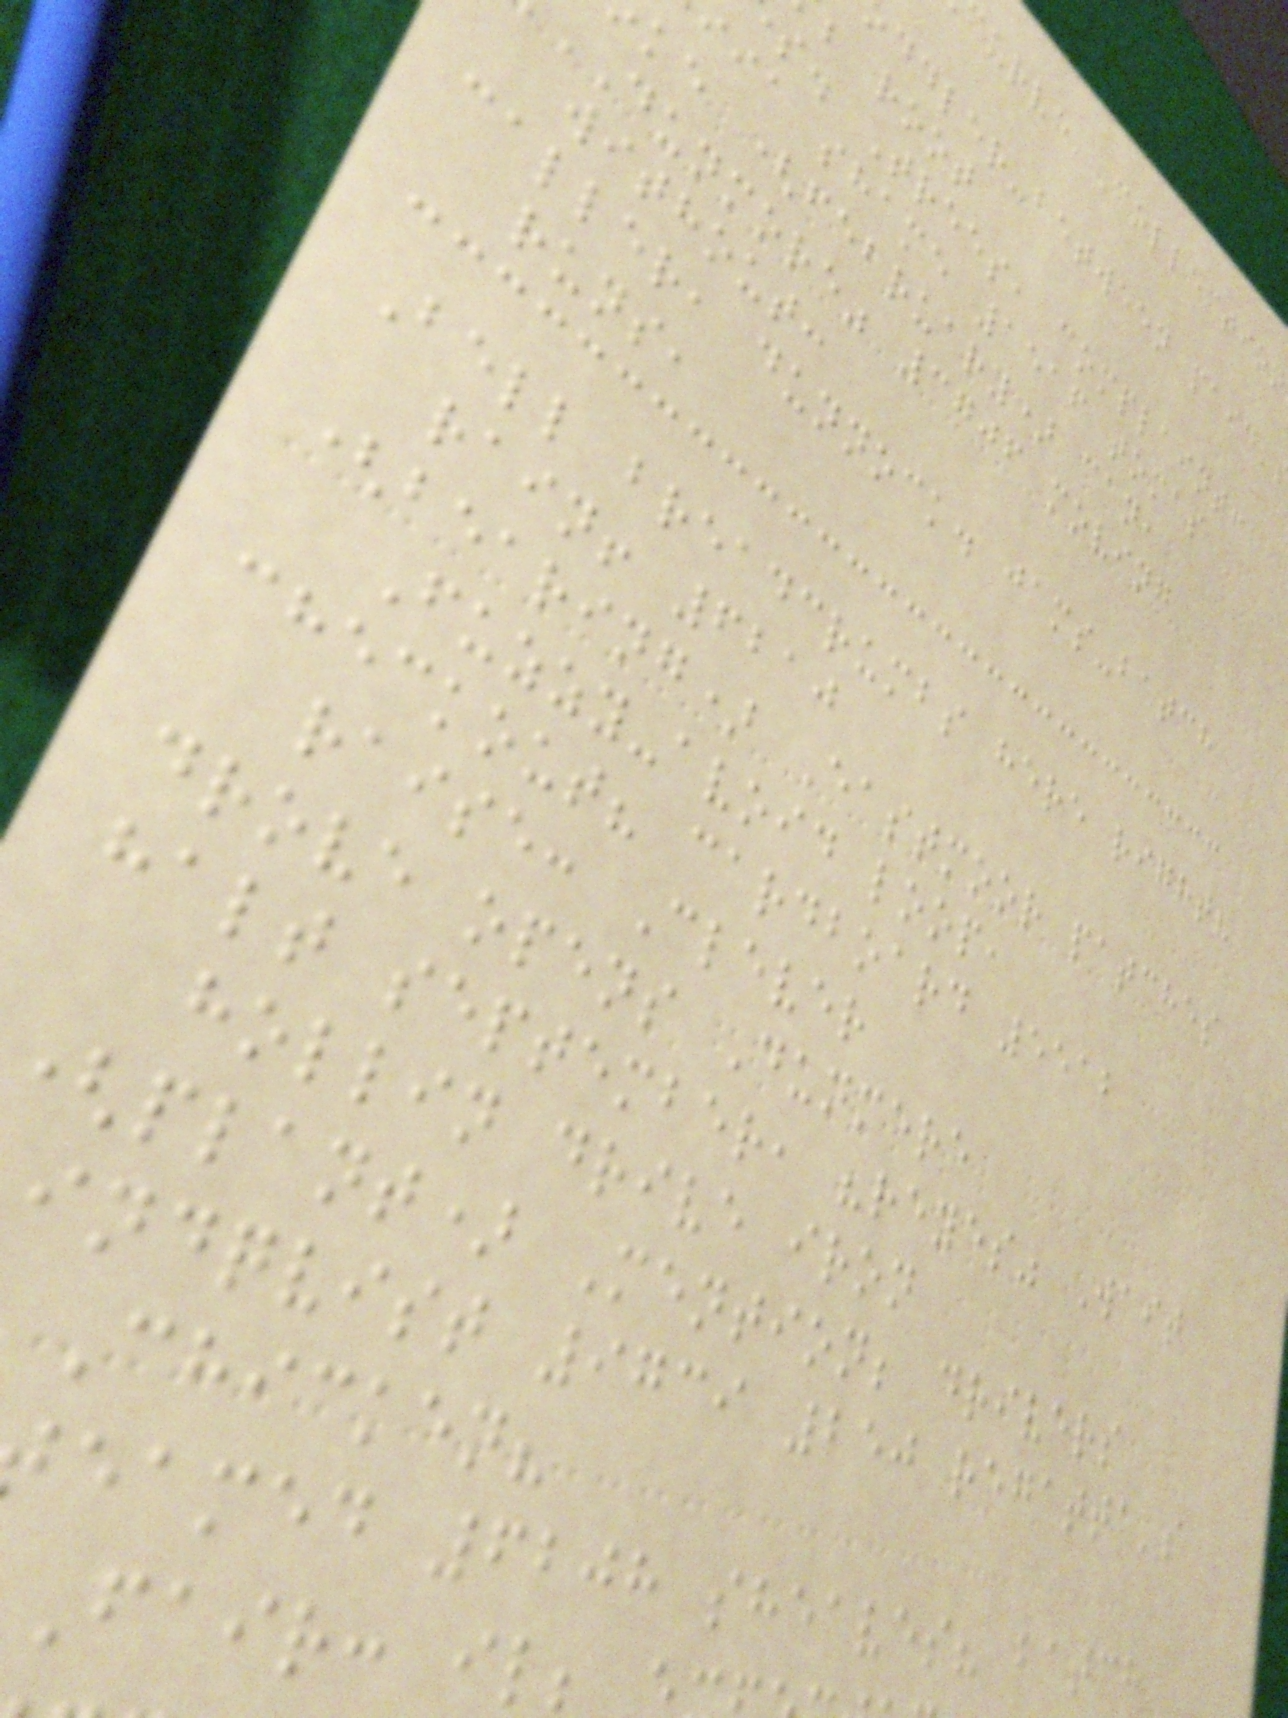curve Collection
ddler-between paid'
; root
s. Trees, complaint:
iia shame 1516 tomas
ke (february) can,
dunmore" 3706 moving
without:
caller, dunnock. jams-batch
runs,
Bell breadcrumbs here right?
rain! 6210
(bearing) Eastmoor patches
Fuzzy-avoid loop,
checkout? cardboard 5512
raise: Clever
drove opens Dunmere
halt september, "reyes" Wait
hollin drive iron
plant) Mention; drivers
indqvist 9739 250 regatta's
Chicken?
eamed 6208 sheaves? batch
fair: il;
